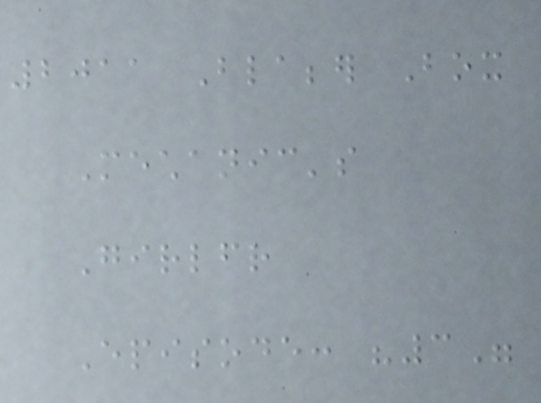2011 Blabber Box
Mechanic's
Girlfriend
Episode: "3"
